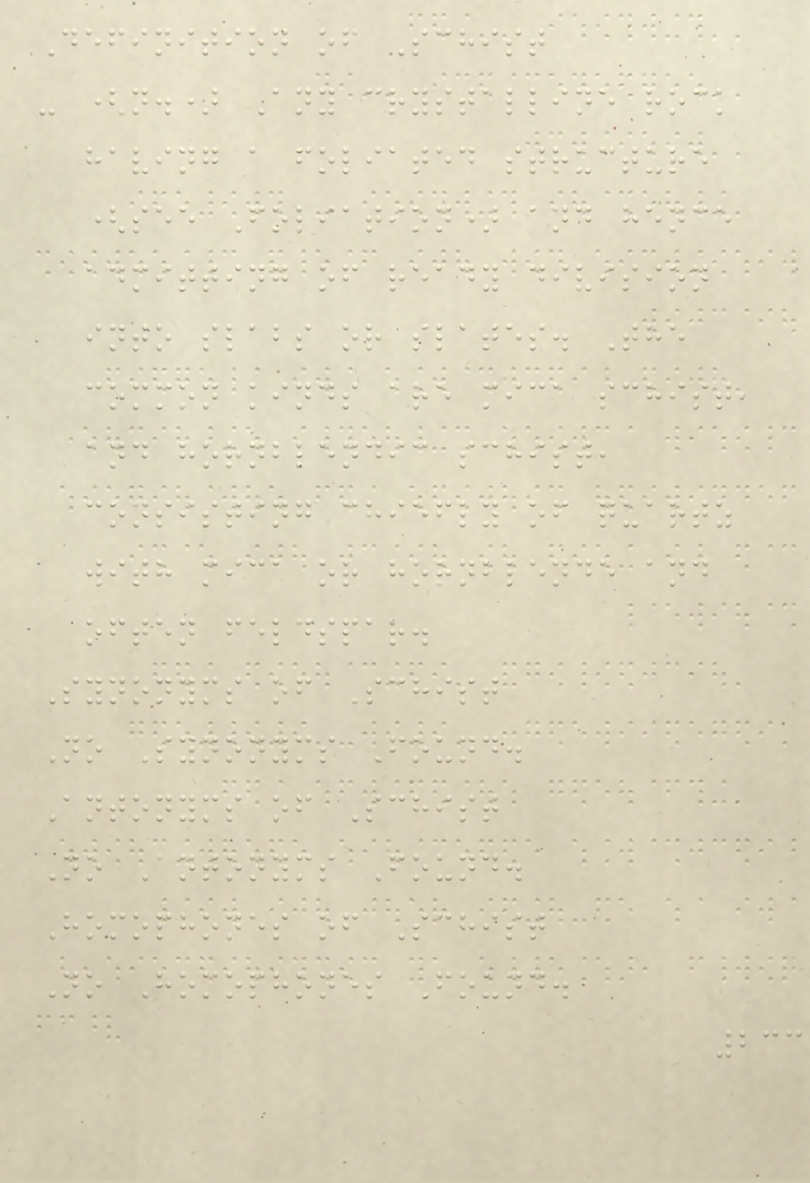Definition of Schist
- (n.) Any crystalline rock
having a foliated structure
(see Foliation) and hence
admitting of ready division
into slabs or slates. The
common kinds are mica schist,
and hornblendic schist,
consisting chiefly of quartz
with mica or hornblende and
often feldspar.
Synonyms of Schist
No Synonyms Found.
Antonyms of Schist
No Antonyms Found.
Homophones of Schist
No Homophones Found.
233
